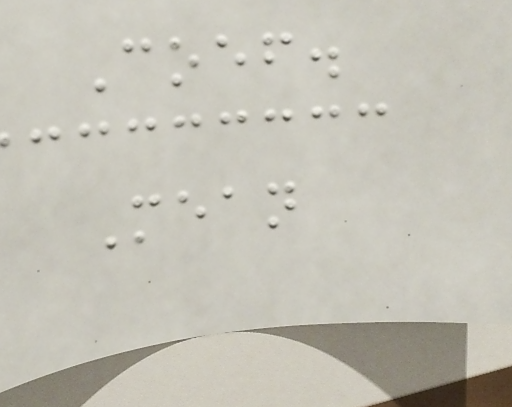Coef.
Mean
